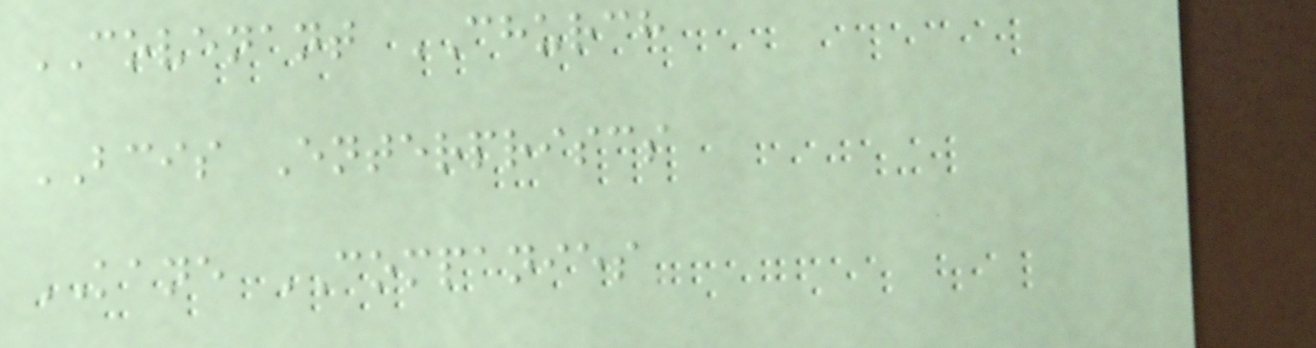COVENANT CHURCH
BCIS Enterpriscs
KANE COMPANIES
